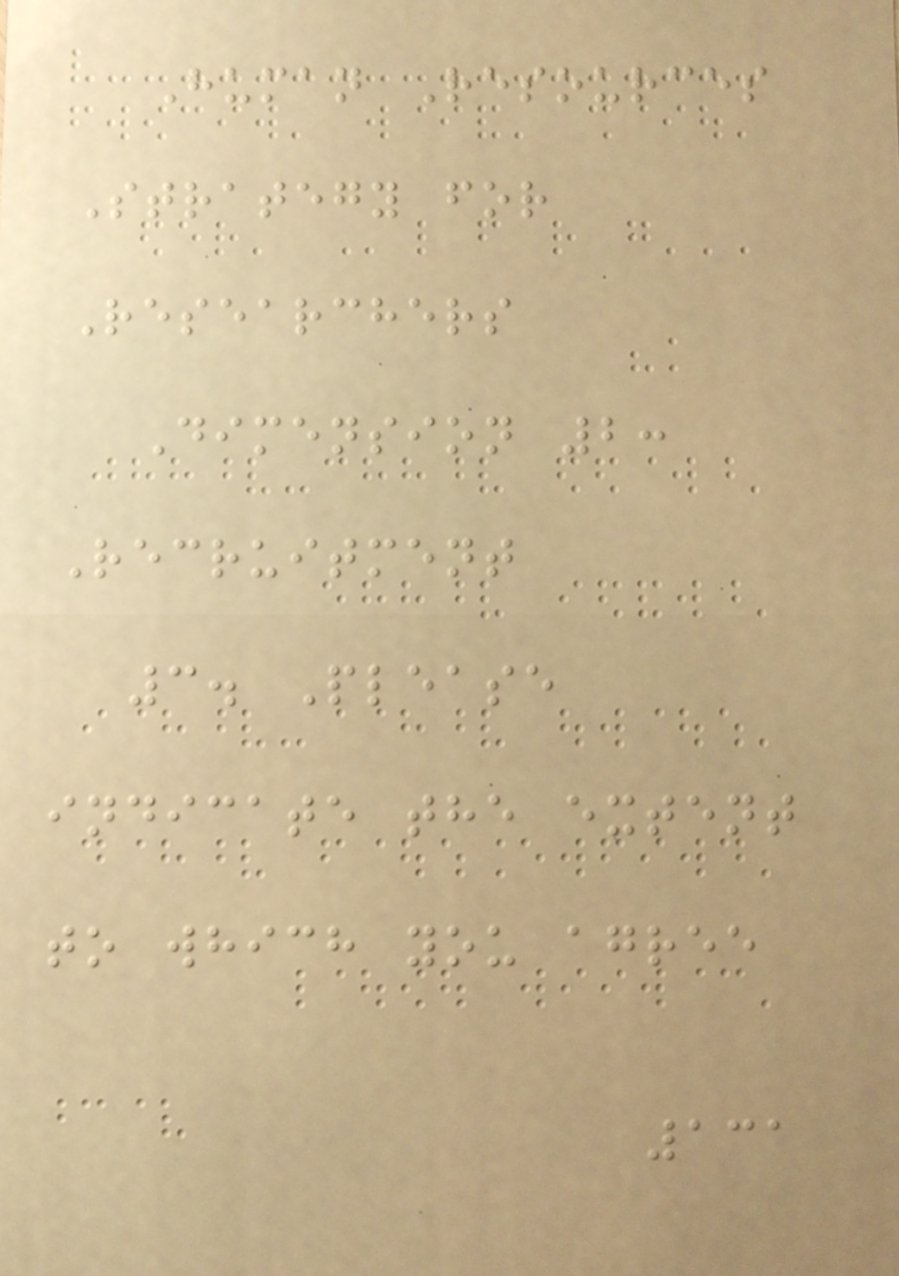Human Resources
Strategy for
Researchers
Dimension 2:
Recruitment
3. Please
indicate the extent
to which you agree
131
